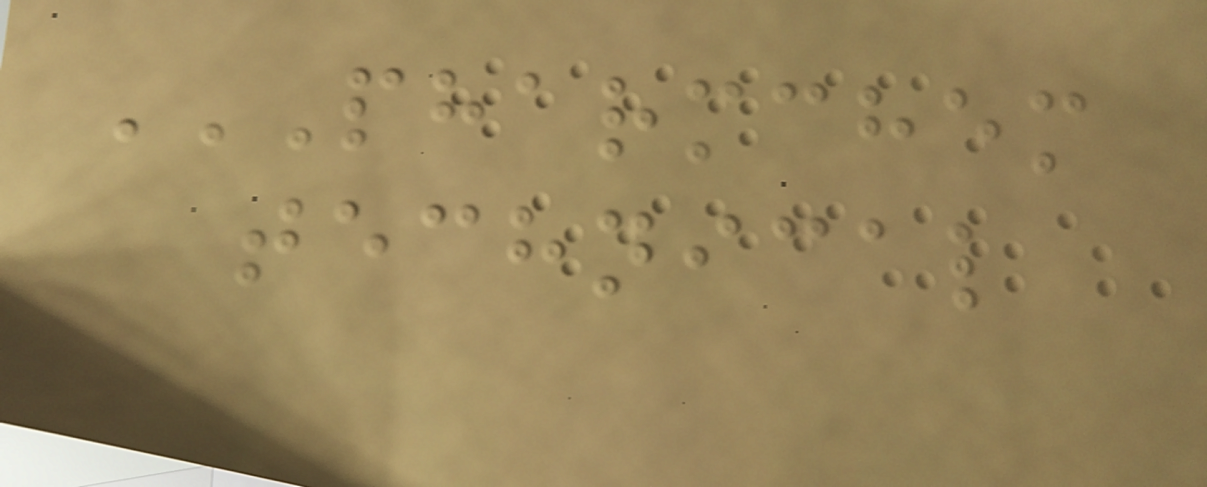PHARMCHEM
TECHNICAL
